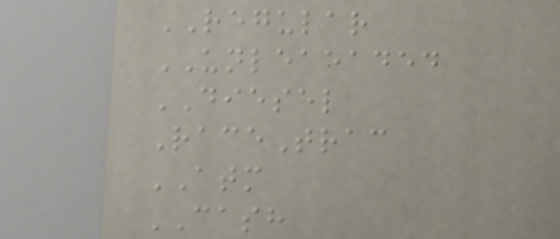REGULAR
UNLEAEADED
DIESEL
RaceTrac
ATM
CASH
